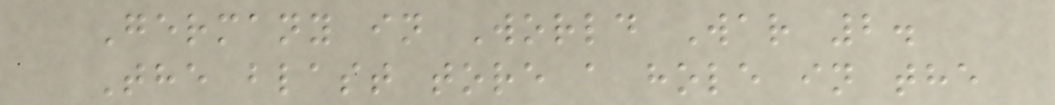Germany in World War 2.
The blast tore a hole in the
